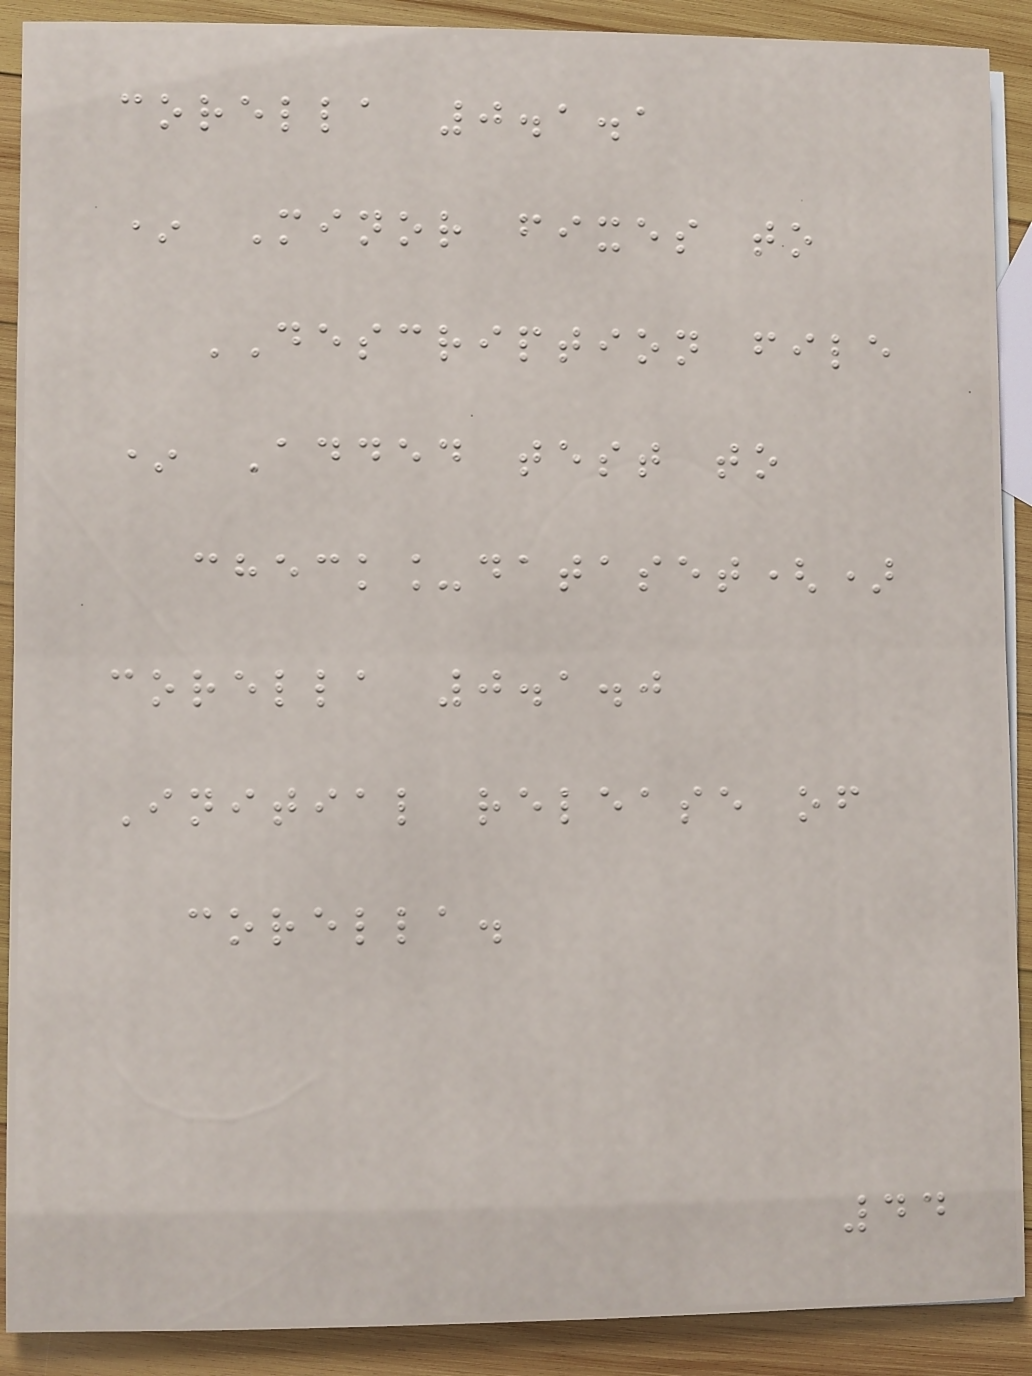corella 0.1.1
* Minor fixes to
DESCRIPTION file
* Added test to
check_dataset()
corella 0.1.0
Initial release of
corella.
44
